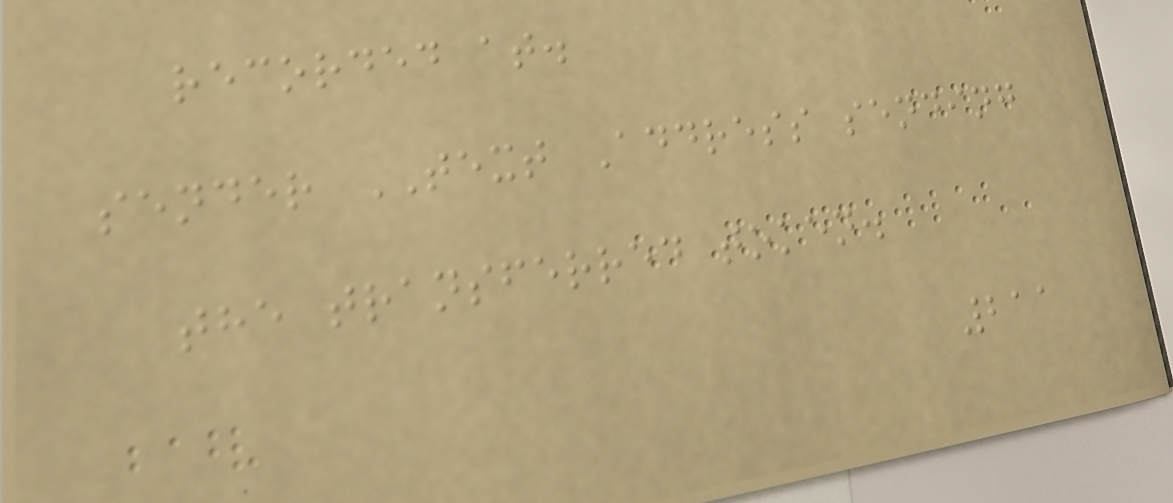recorded at.
sender TEXT Address sending
the transferred token.
211
